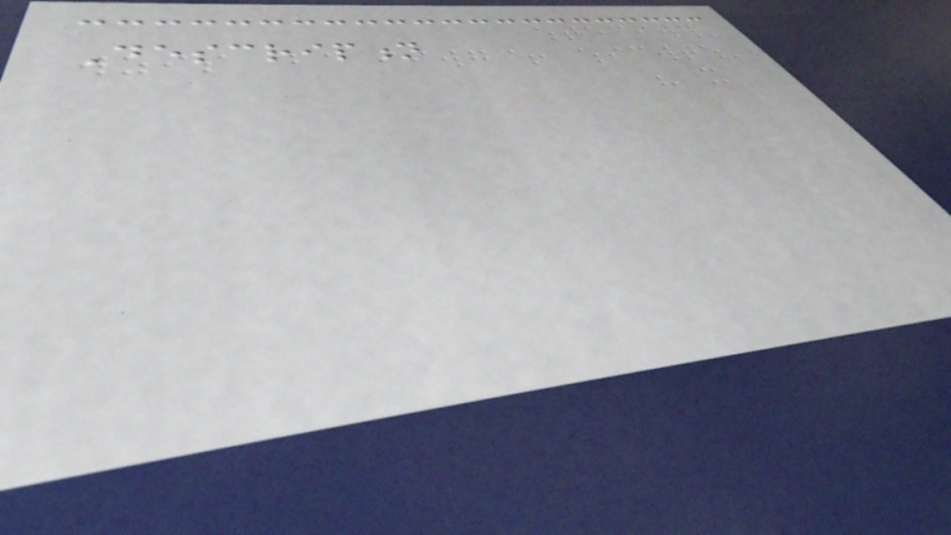Description
